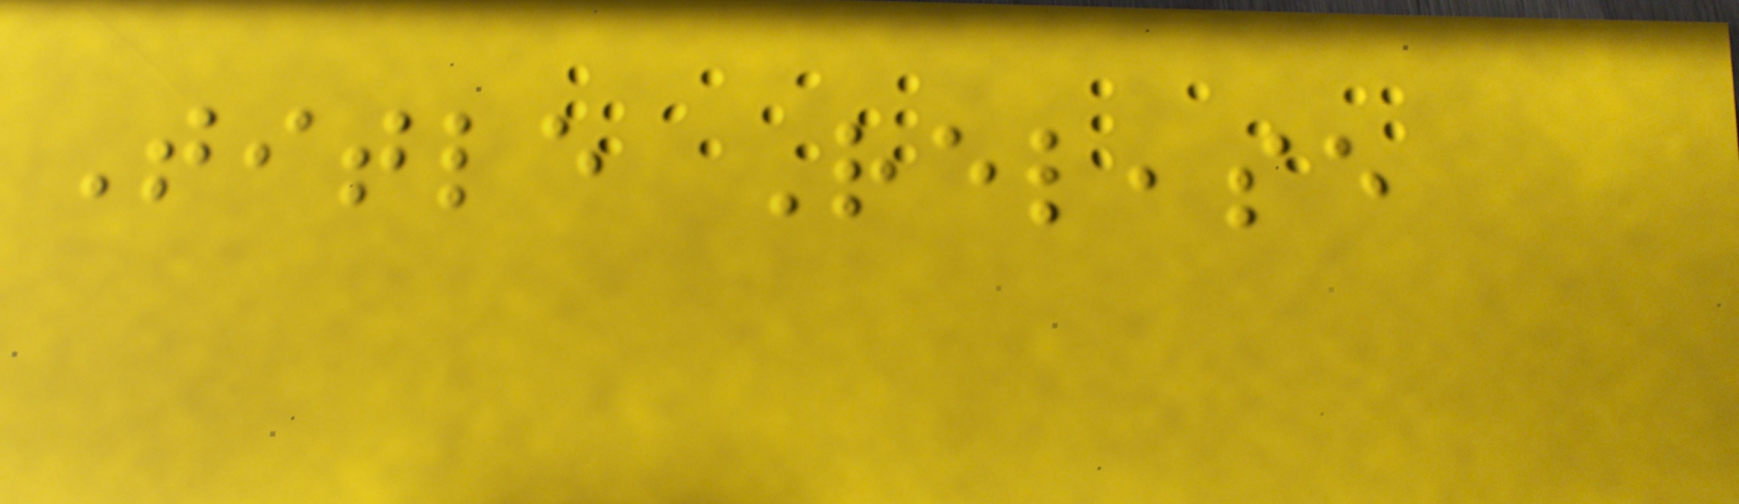Title Release
